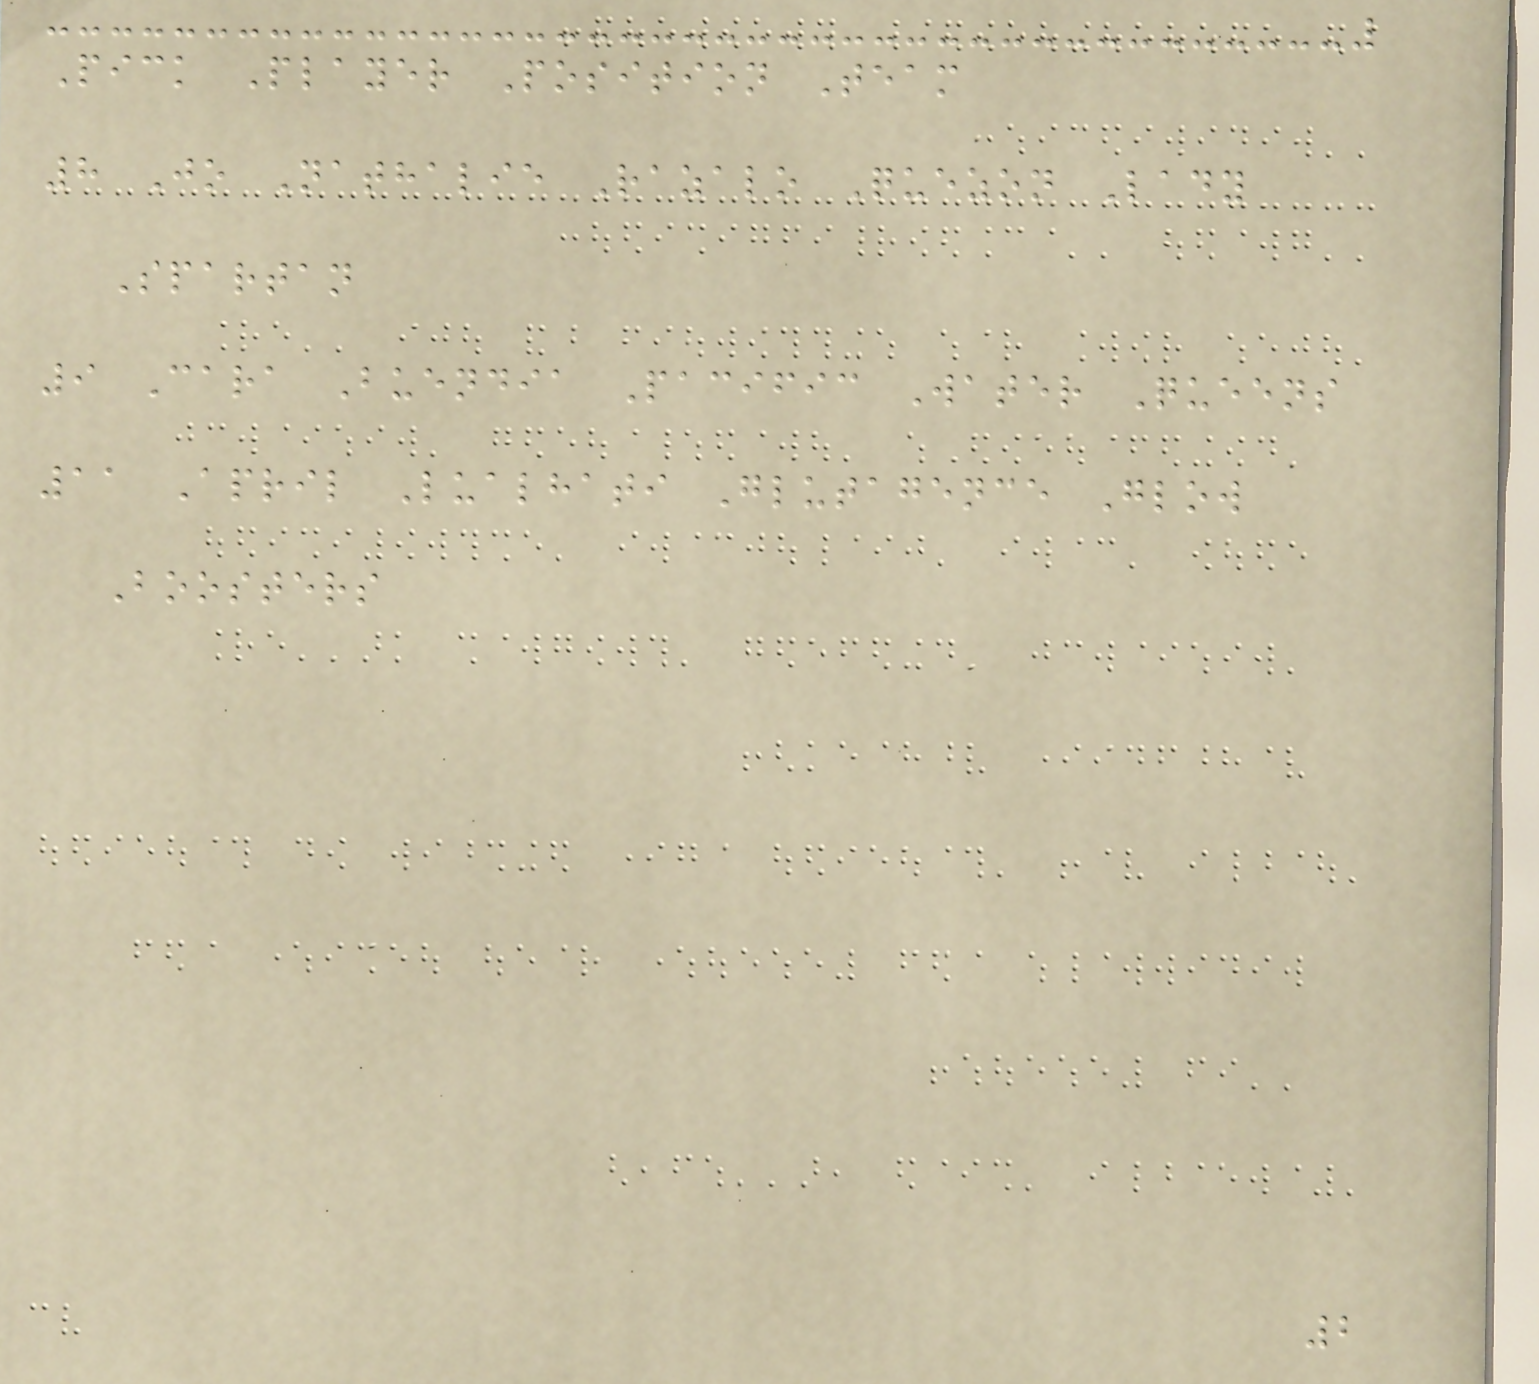Pick Player Position Team
8 Jo Nathalie Razalo Quezon Lady
Spartan
9 Cara Buendia Pacific Water Queens
11 April Lualhati Glutagence Glow
Boosters
2
